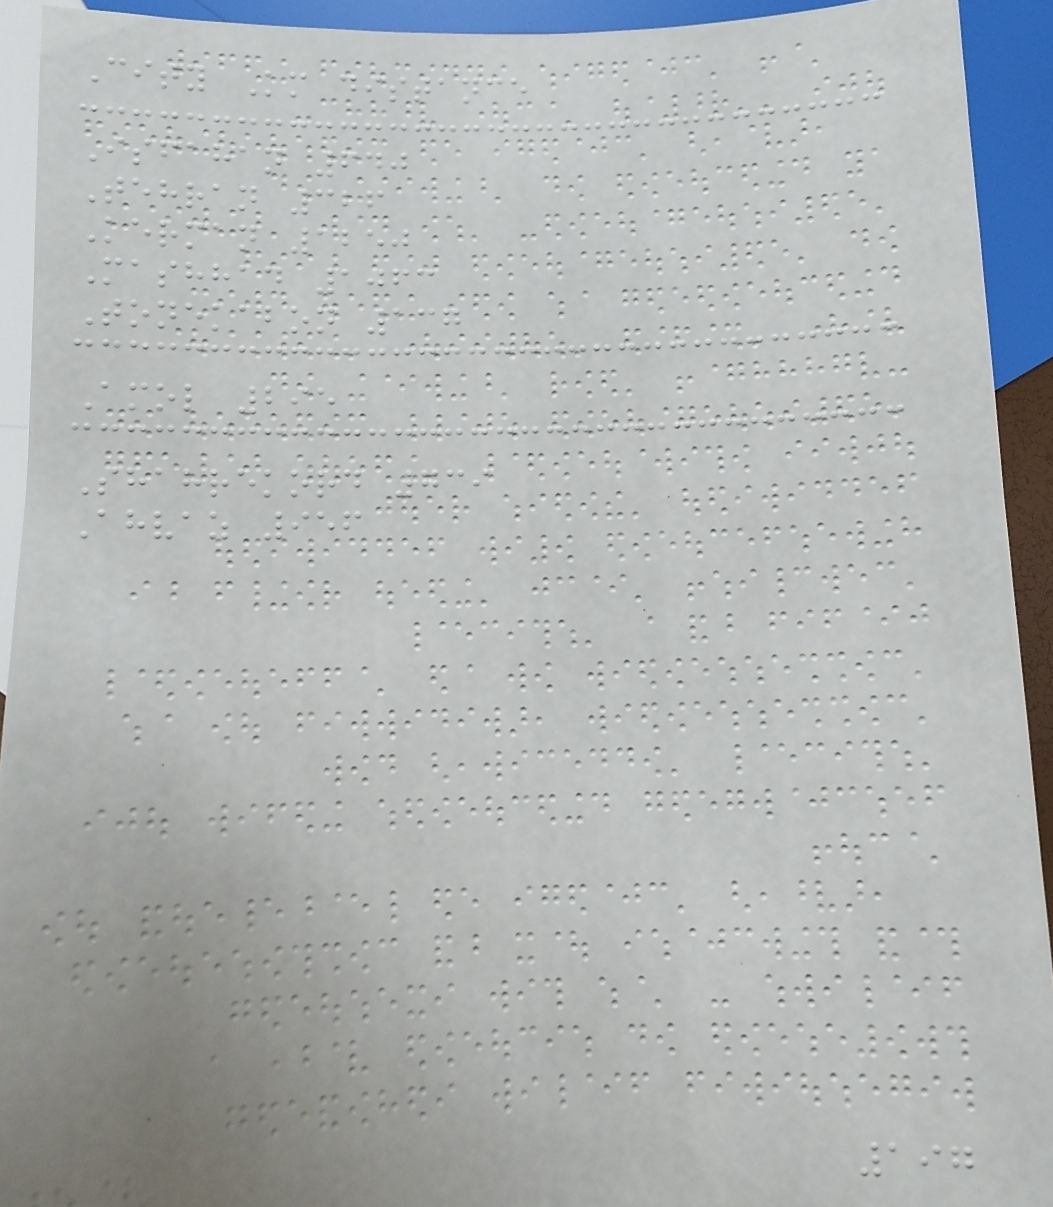City Km distance
Isfahan 640
Tehran 326
Kerman 1250
Mashhad 1063
Tonekabon 137
Amol 295
Shahrekord 739
Ahvaz 956
197
